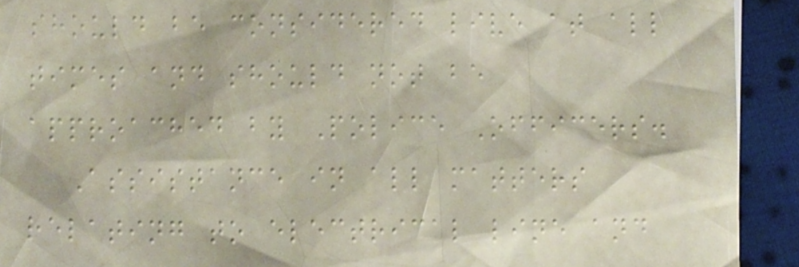should be considered live at all
times and should not be
approached by Police Officers.
Assistance in all matters
relating to electrical line and
